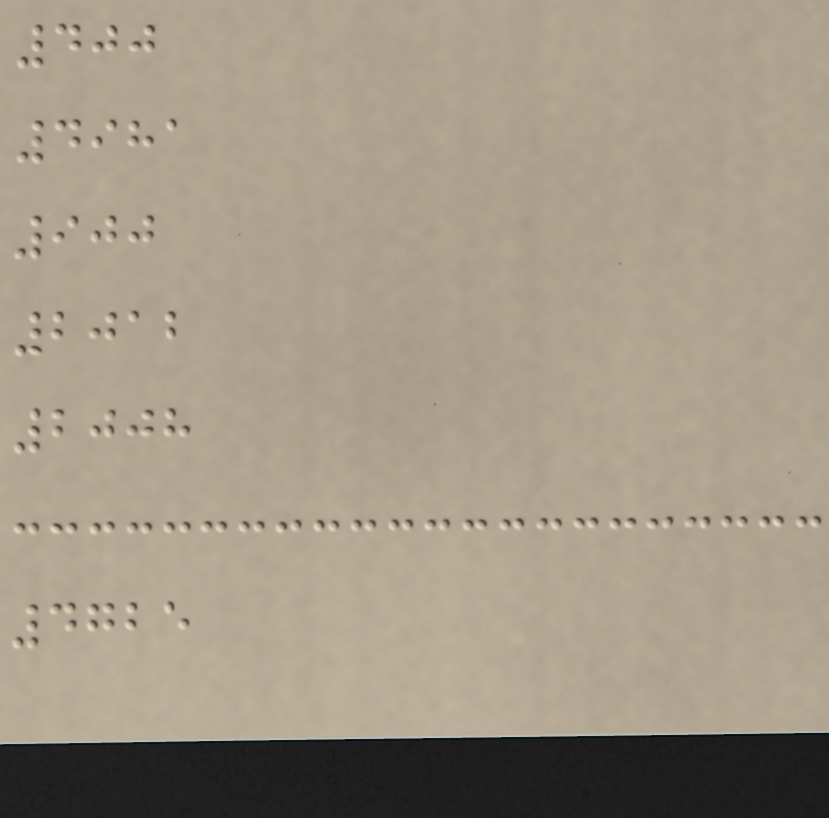400
4981
900
2012
2008
4725
